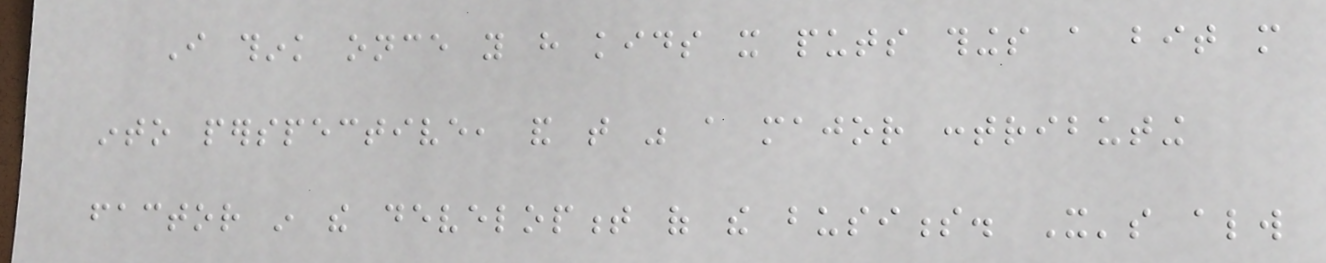I think once you have kids it puts things a bit more
into perspective, and that was a major contributing
factor in the development of the business. It's always
